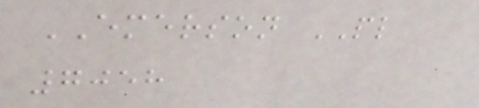EMERSON PL
7058
